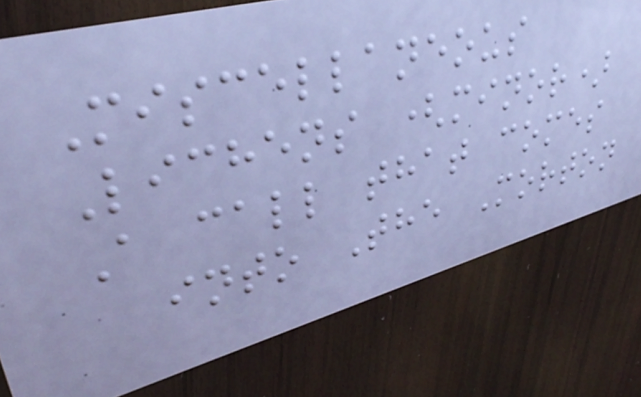Miscellaneous
Lichens (minor)
A call that comes
into The Morton
